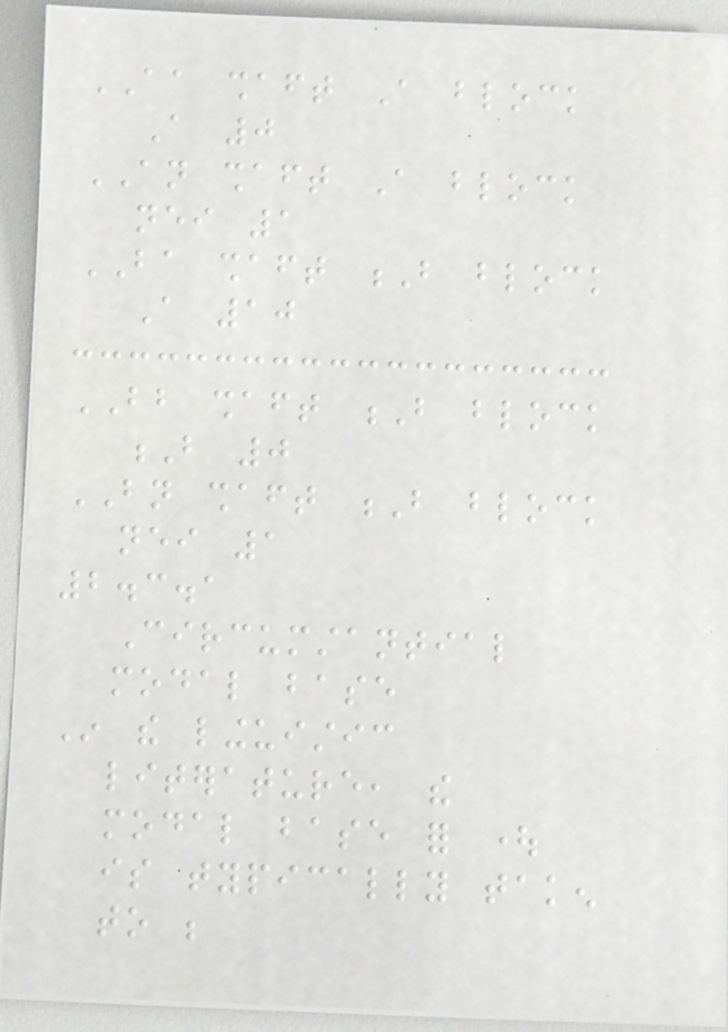AA shaft A block
A 0
AN shaft A block
neither 1
BA shaft B block
A 10
BB shaft B block
B 0
BN shaft B block
neither 1
2.3.1
Circumstantial
modal base
In the linguistic
literature, the
modal base for ought
is typically taken
to be
